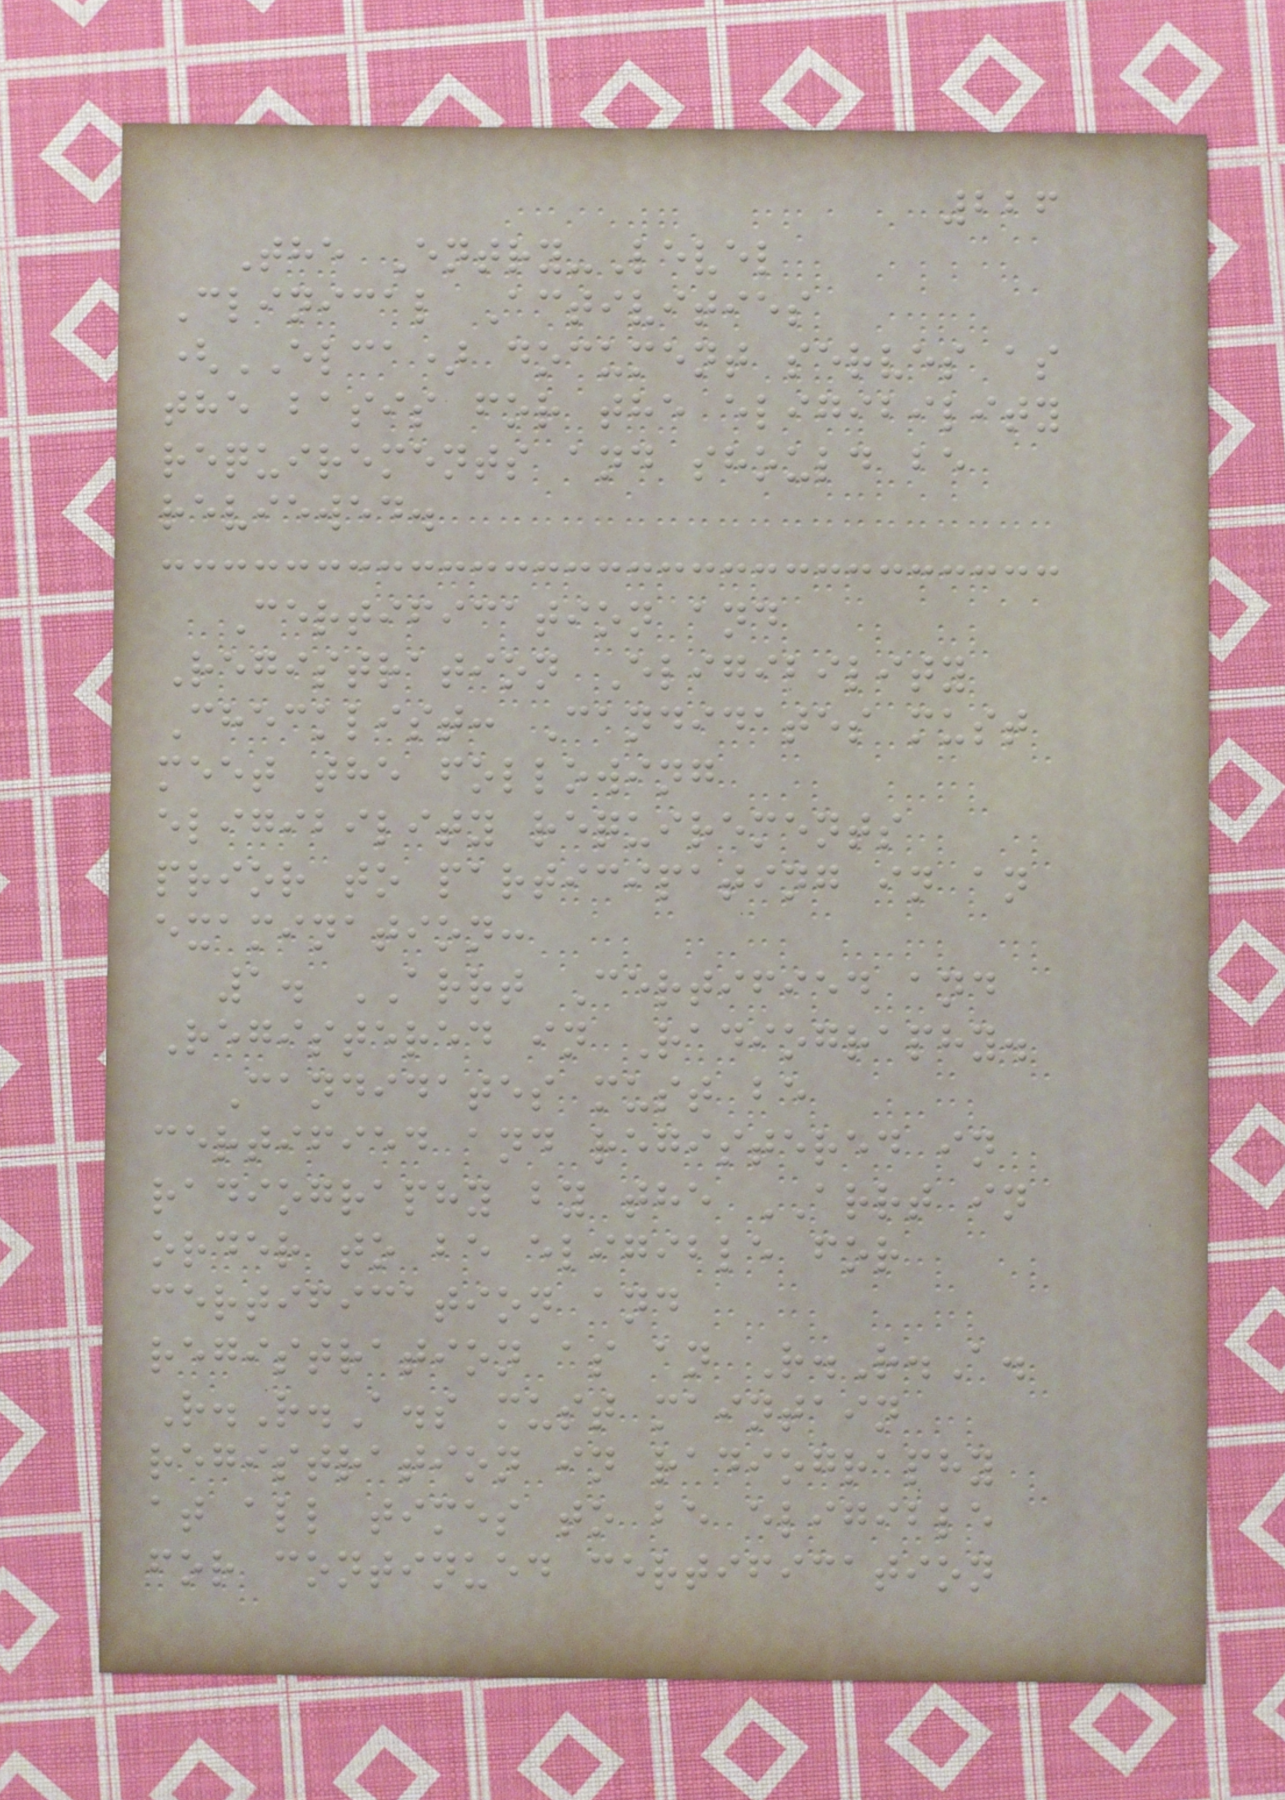226
The Entry-Level
Clinical Activities
(ELCA) document serves as
the basis for the eligibility
requirements and should be
reviewed.
Certification and
Registration Eligibility
Checklist: Candidates must
meet the following
eligibility requirements
prior to participating in an
examination:
1. ARRT Certified and
Registered in Radiography.
Candidates must be
certified and registered in
radiography by the ARRT in
order to be eligible for
certification and
registration as an R.R.A.
R.R.A.s must maintain
registration in radiography
at all times to be eligible
for continued certification
